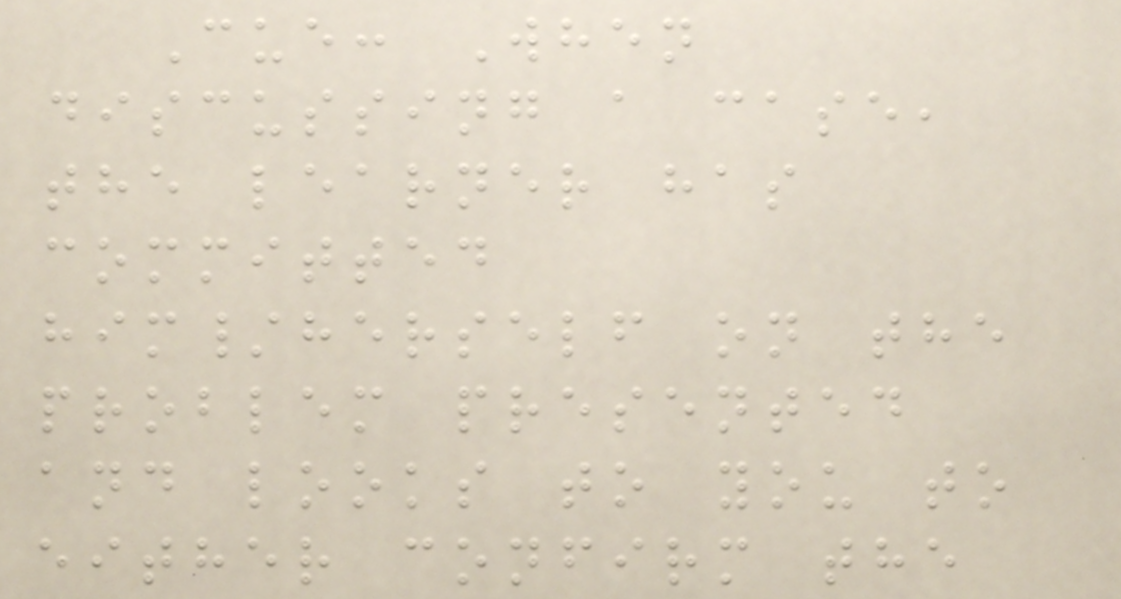Cue: When
discussing a case,
the learner has
committed
him/herself on the
problem presented
and looks to you to
either confirm the
